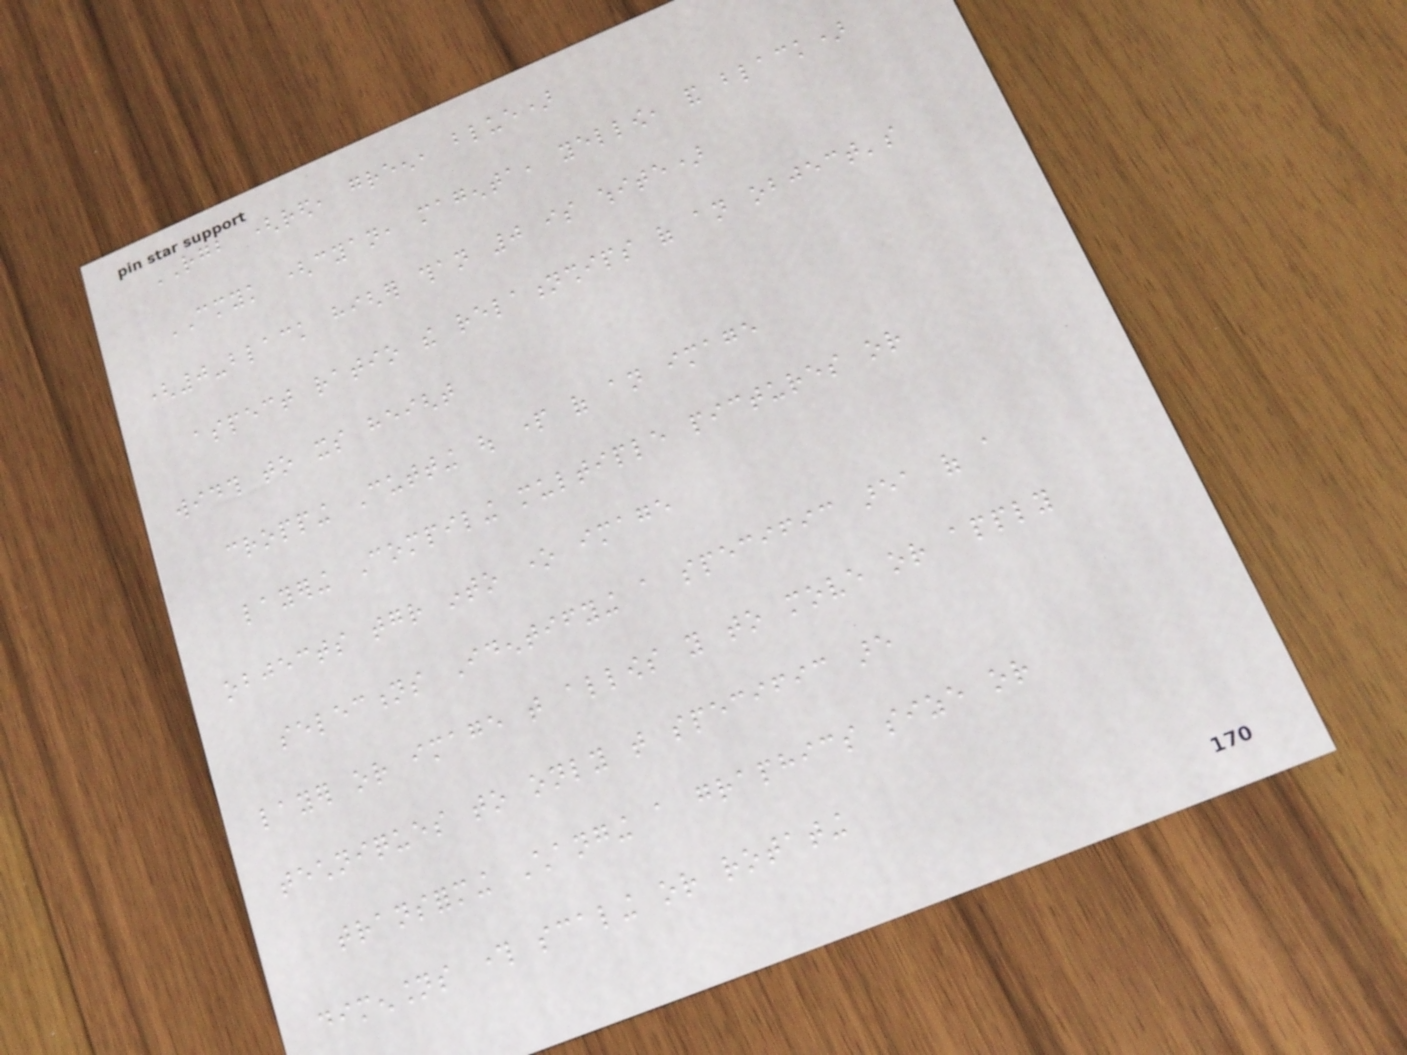RGB (red, green, blue)
CMYK (cyan, magenta, yellow, and black)
(0-black higher than 0 is white)
aspect ratio the relationships of an object's
width to its height
cropping Cutting out part of an image
layering Compiling multiple pictures or
objects together into one image
selections Identifying a specific area of a
layer or image that allows you to move or apply
techniques to only that specific are
transforming Changing a graphics size or
dimensions through scaling or rotating
